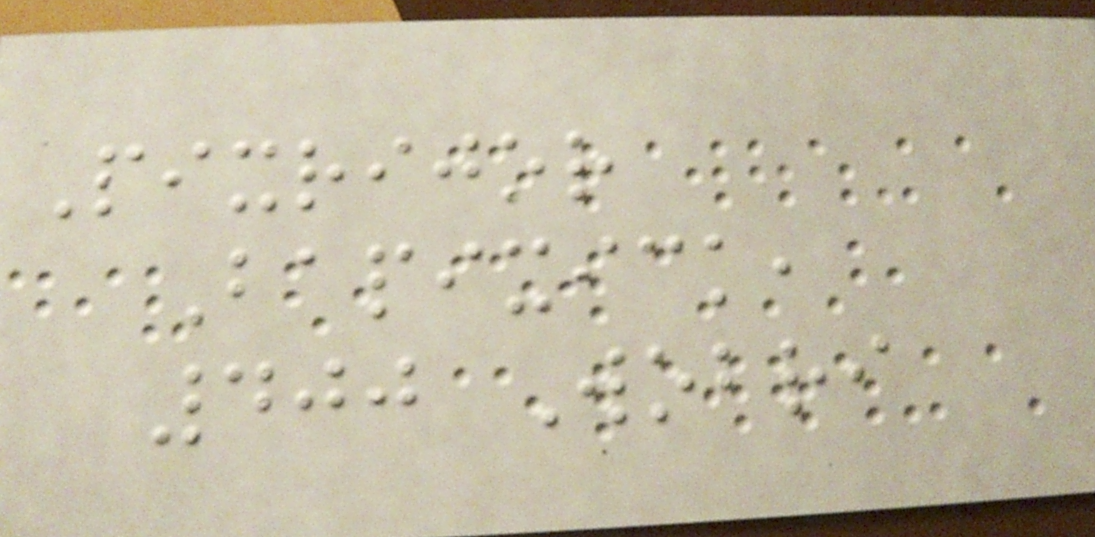Pixrijor
Bapixick,
400 Wobri
